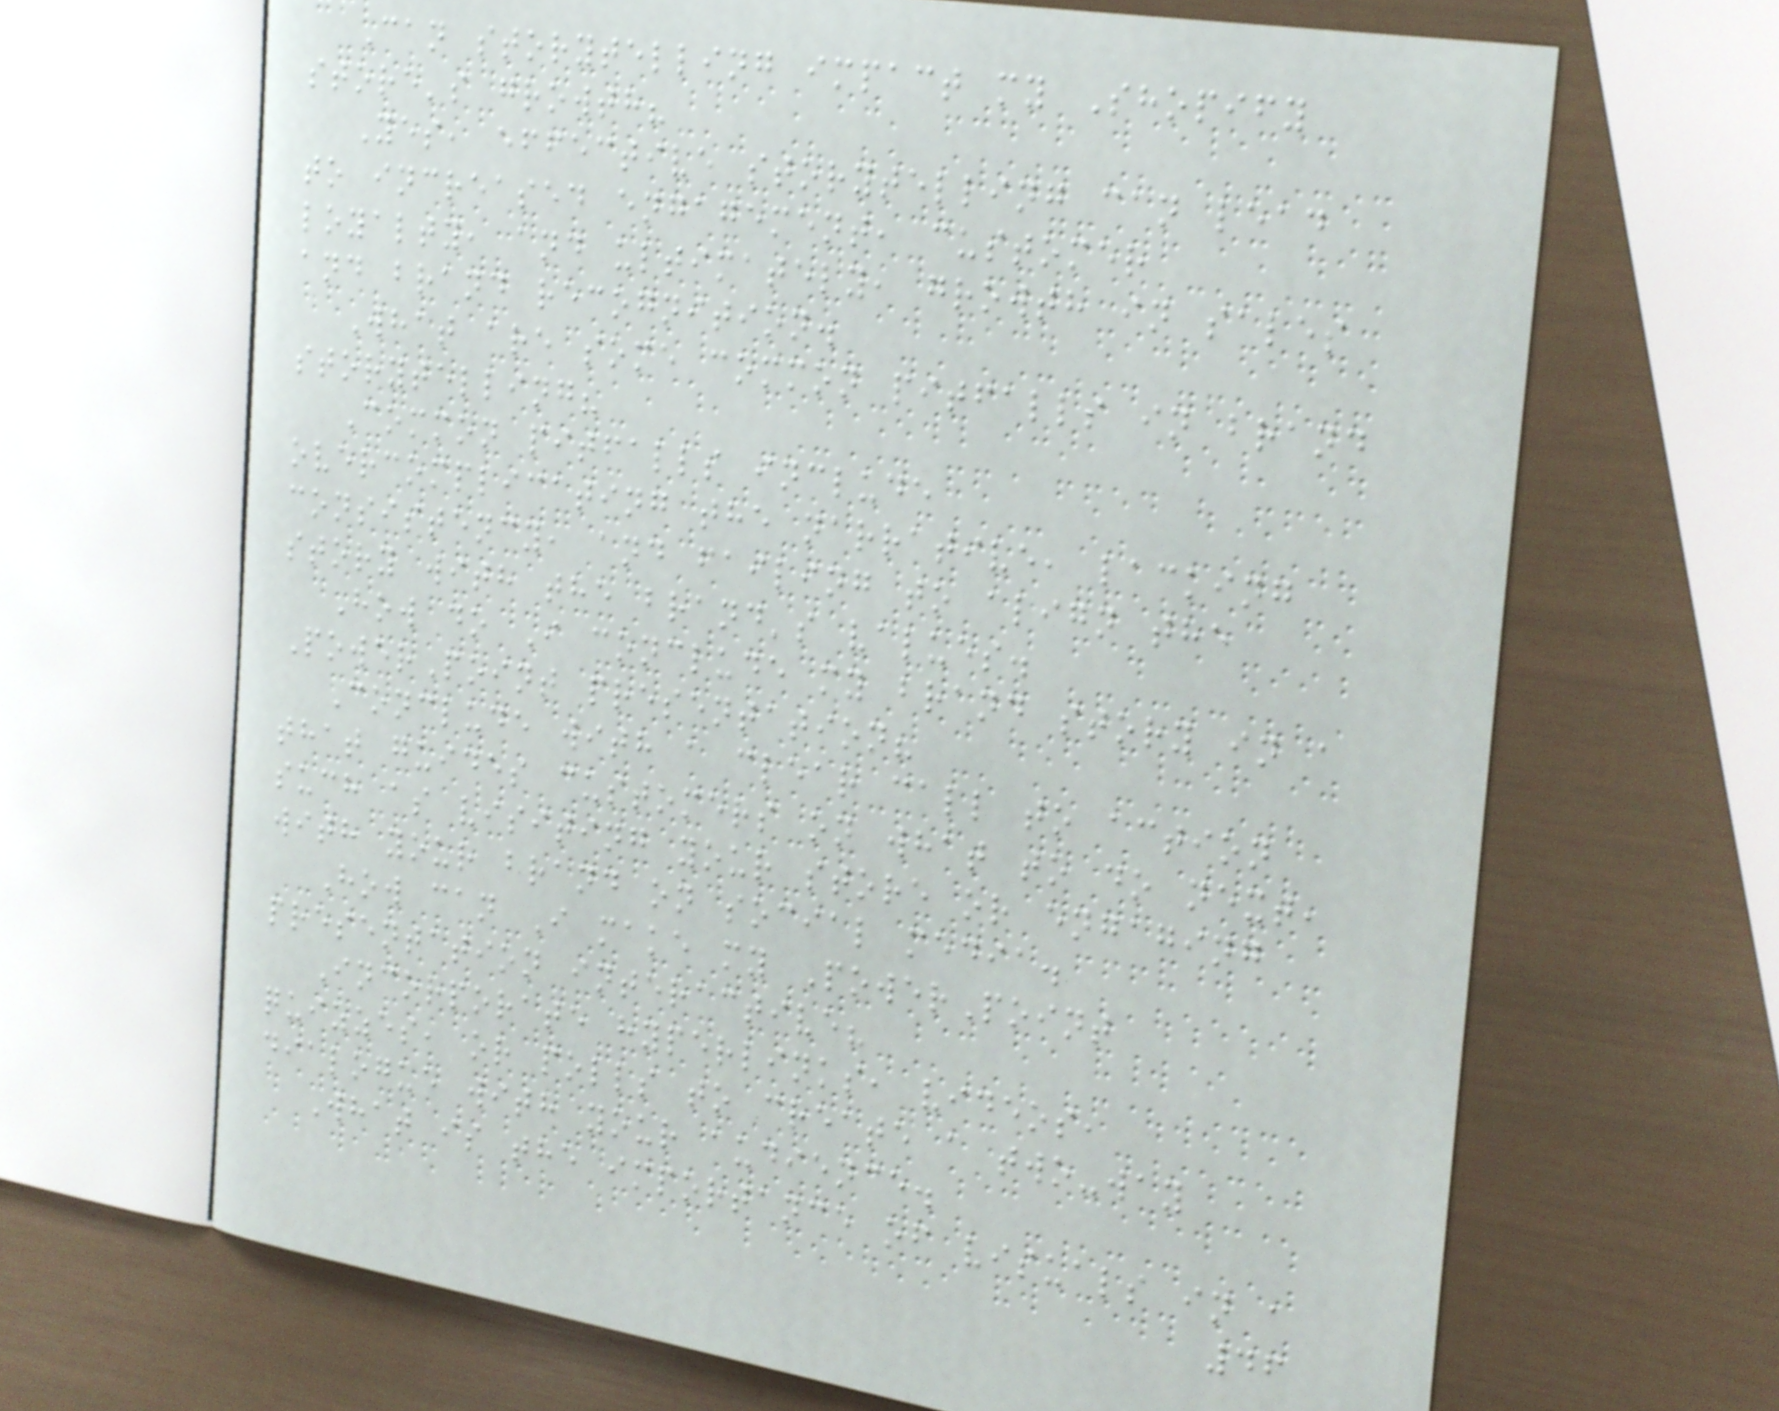Can storytelling impact my Shopify
store's growth?
Yes, effective storytelling can lead
to increased engagement, customer
loyalty, and ultimately, growth in sales
and brand recognition.
What are some common pitfalls in brand
storytelling?
Common pitfalls include
overcomplicating the narrative, lacking
consistency, and failing to align the
story with the brand's values.
How do I conclude my brand story in a
PowerPoint presentation?
Conclude with a clear call to action
that guides customers on what to do next,
such as visiting your store or engaging
with your brand on social media.
How can I make my PowerPoint
presentation interactive?
Incorporate hyperlinks, videos,
quizzes, or polls to create a two-way
dialogue with your audience.
What is the importance of visuals in a
46
